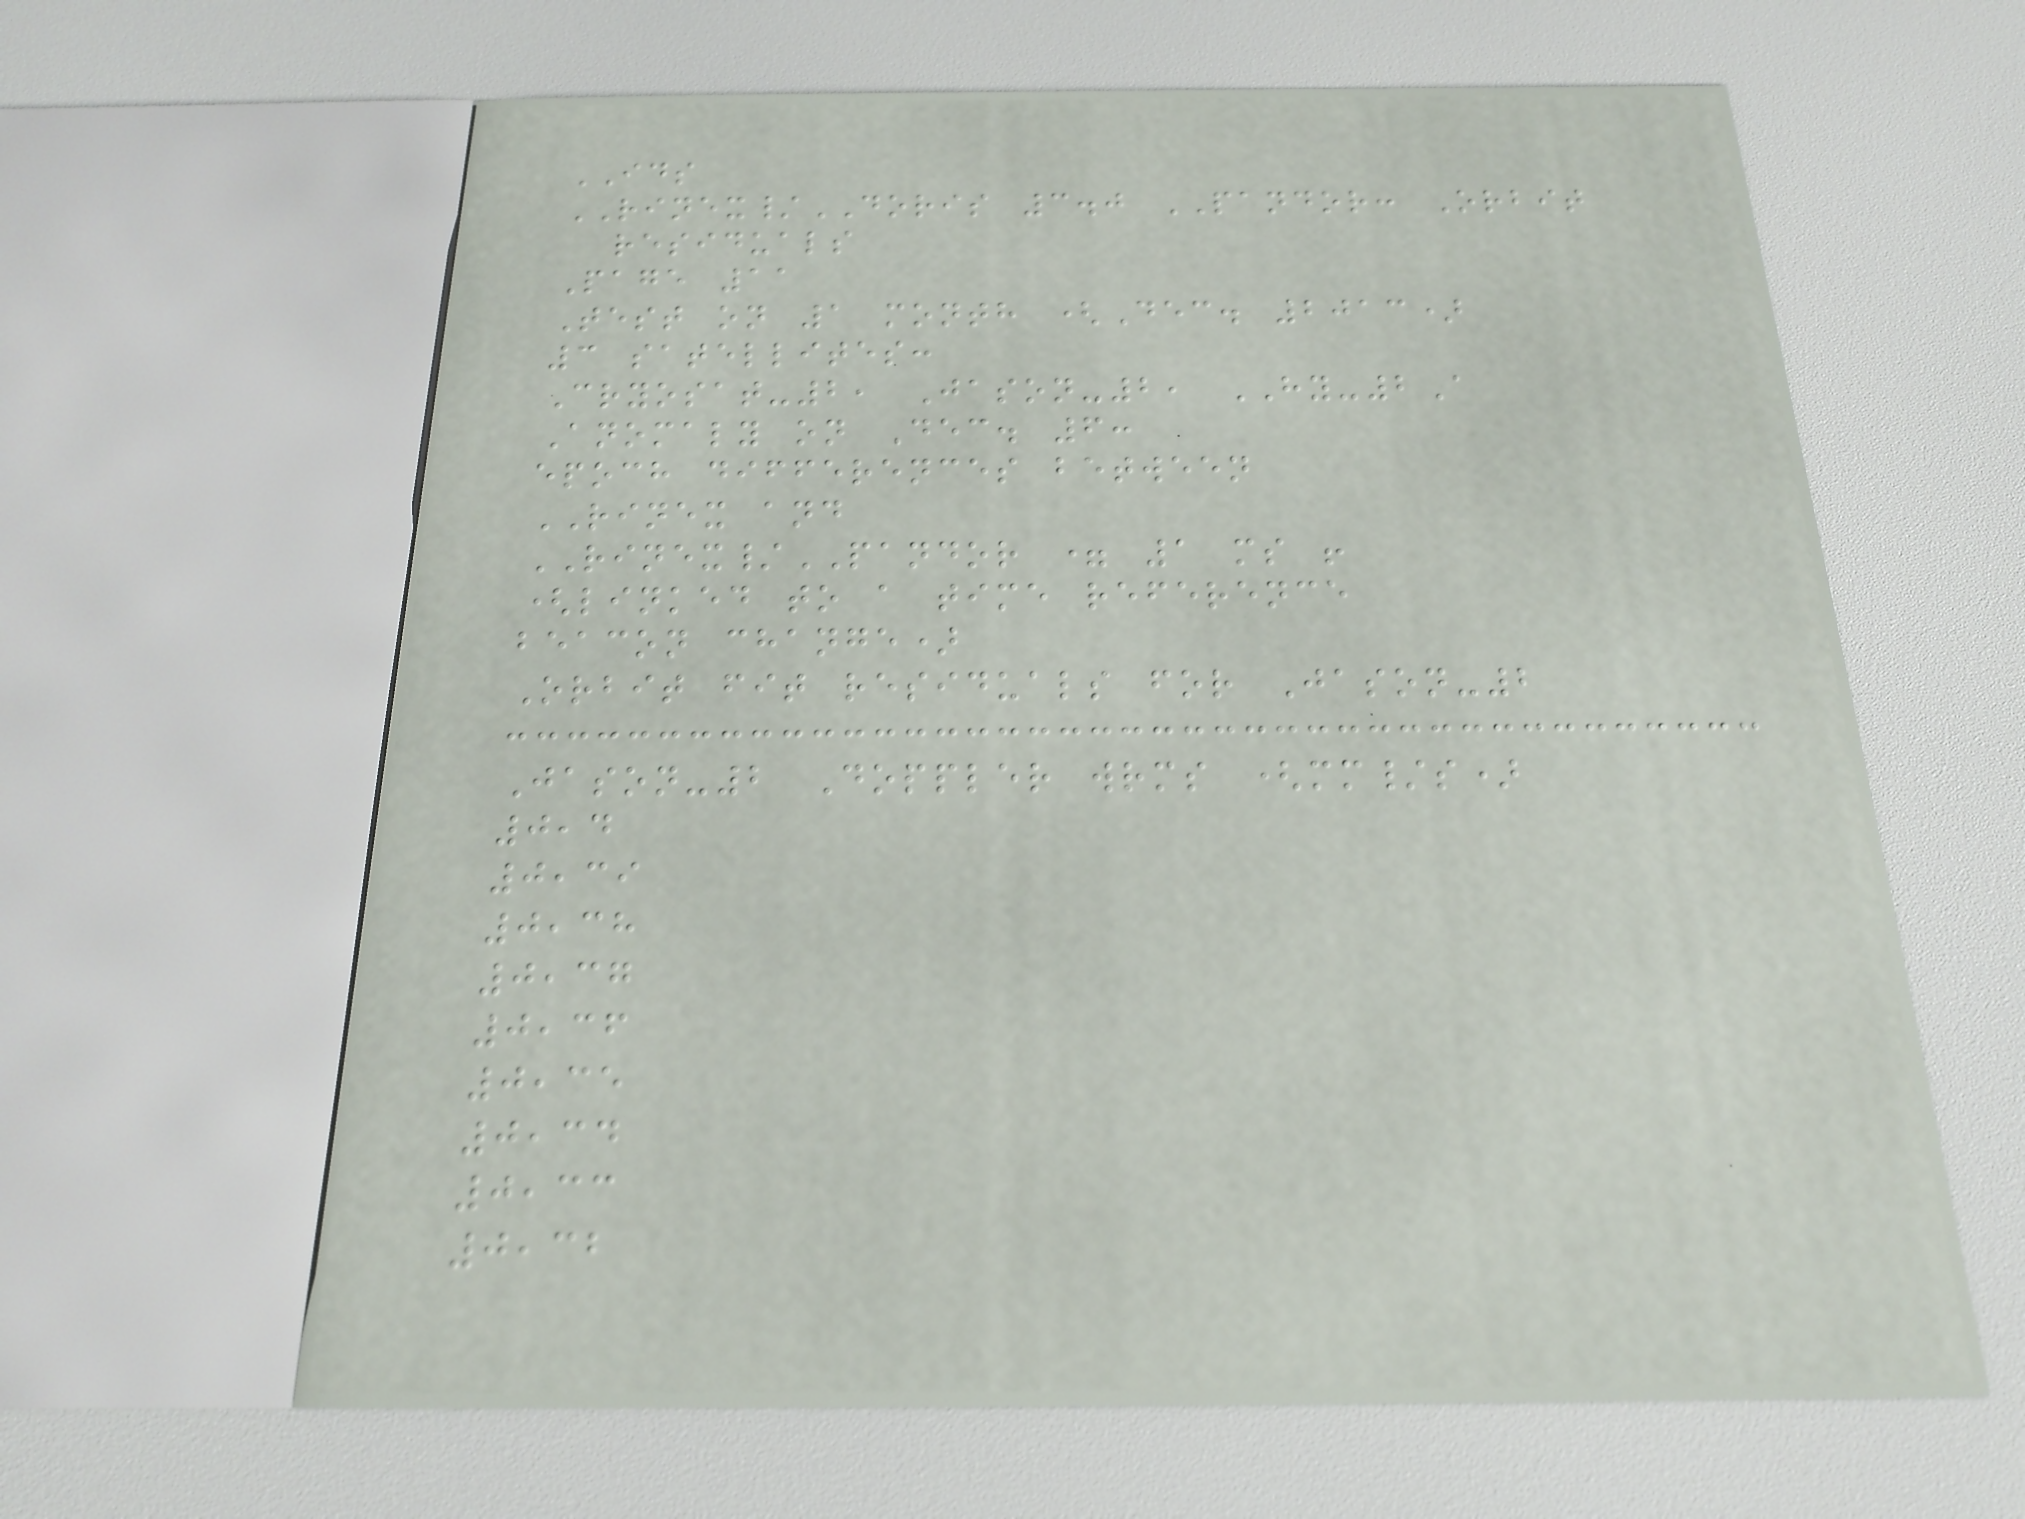IDS
RINEX/DORIS 3.0 PANDOR: Orbit
residuals
Page 11
Test on 1 month (Dec. 2013)
3 satellites:
Cryosat-2, Jason-2, HY-2A
Anomaly on Dec. 6:
epoch differences between
RINEX and
RINEX/PANDOR = 1 ms !
(linked to a time reference
beacon change)
Orbit fit residuals for Jason-2
Jason-2 Doppler wrms (mm/s)
0,4
0,39
0,38
0,37
0,36
0,35
0,34
0,33
0,32
